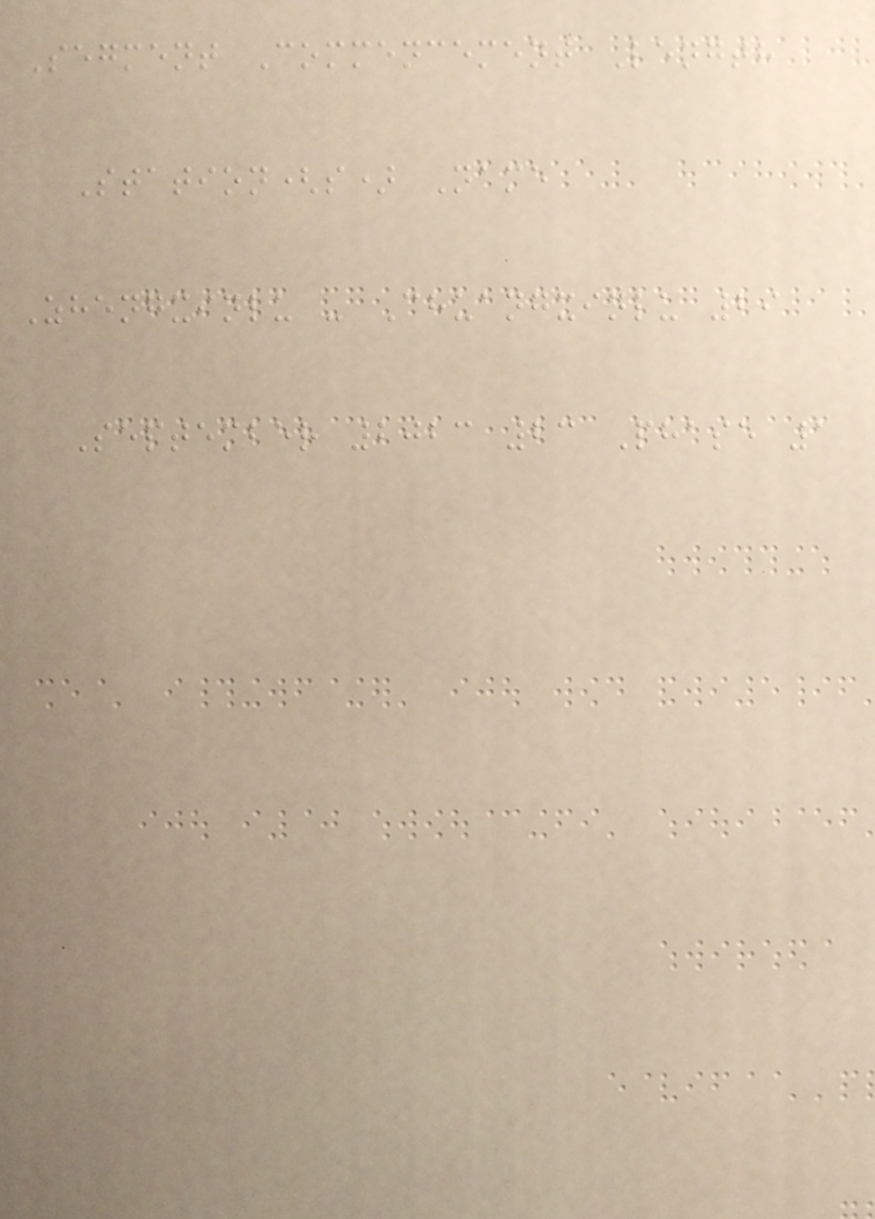Segment Commencement Length
Station(s) Name
Zhengxinlu - Chuangxinlu 29
September 2023 23 Phase 1
